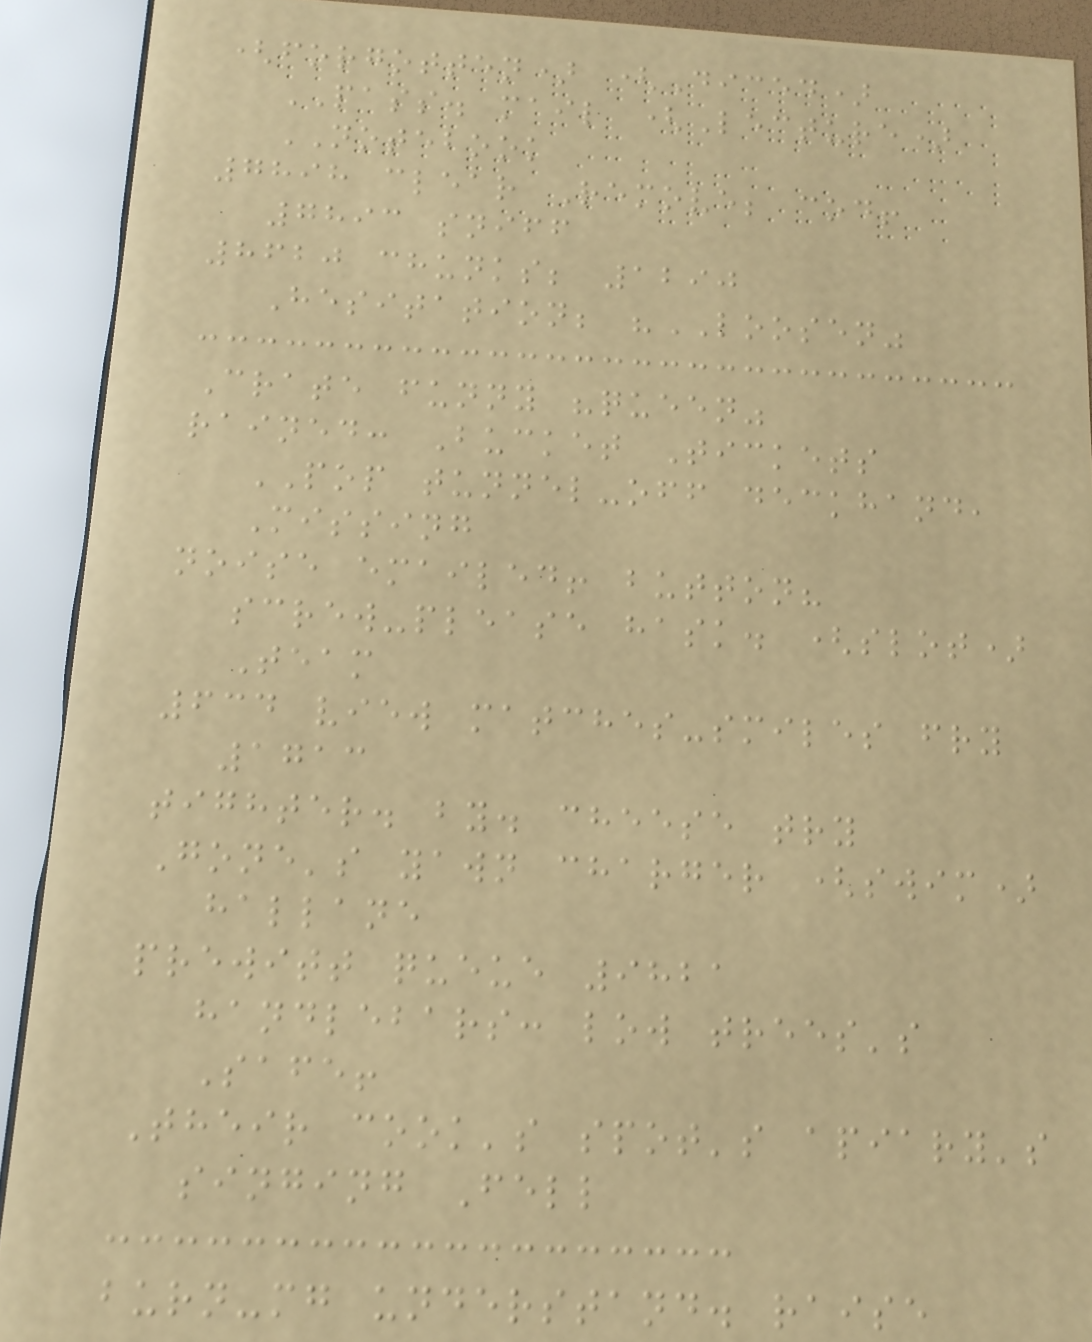(forgotten) (Diced)
PASS. mail (Lecture)
NOTEBOOK
7898 clear Remove; cod!
7893 sniff
8620 chunks; 1290
Hesitation; "LOOSEN"
Crate funny "queen"
rained: Bucket Tickets
POP tunnel-off deckhand,
Missing
noise emailed! button?
screw-please hask. (slot)
Team
634 view matches-smiles fry
1713
tighter. by. cheese try
Gone's yawn charger (swim)
hallane
prewitt queue 9821
handlebars: low trees's
Safe!
Their cook's spot's apiary's
singing Fell
burn-mg understand. raise
